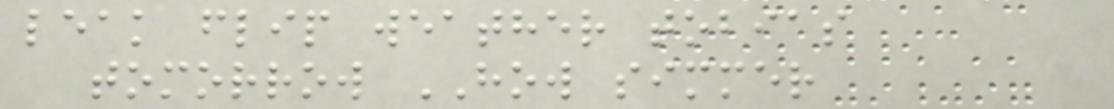leak flip weather tobias
tomorrow HOW simmer
